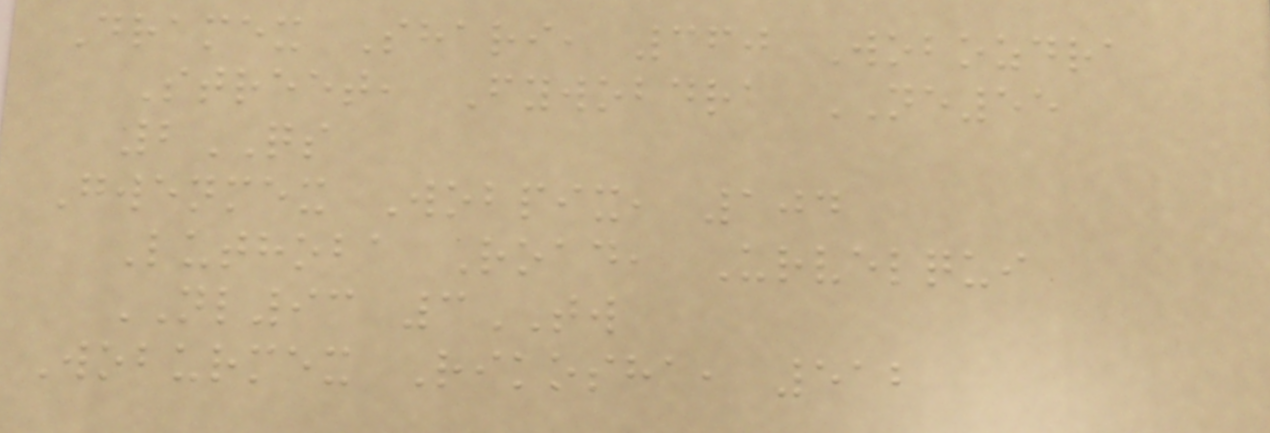Dramex Shari, 360 Wobozdra
Street, Fywobdra NE55
2QS
Gwenmex Wobpix, 104
Luthoba Road, Urvelqui
NL93 3TW
Woburmex Rikosha, 512
